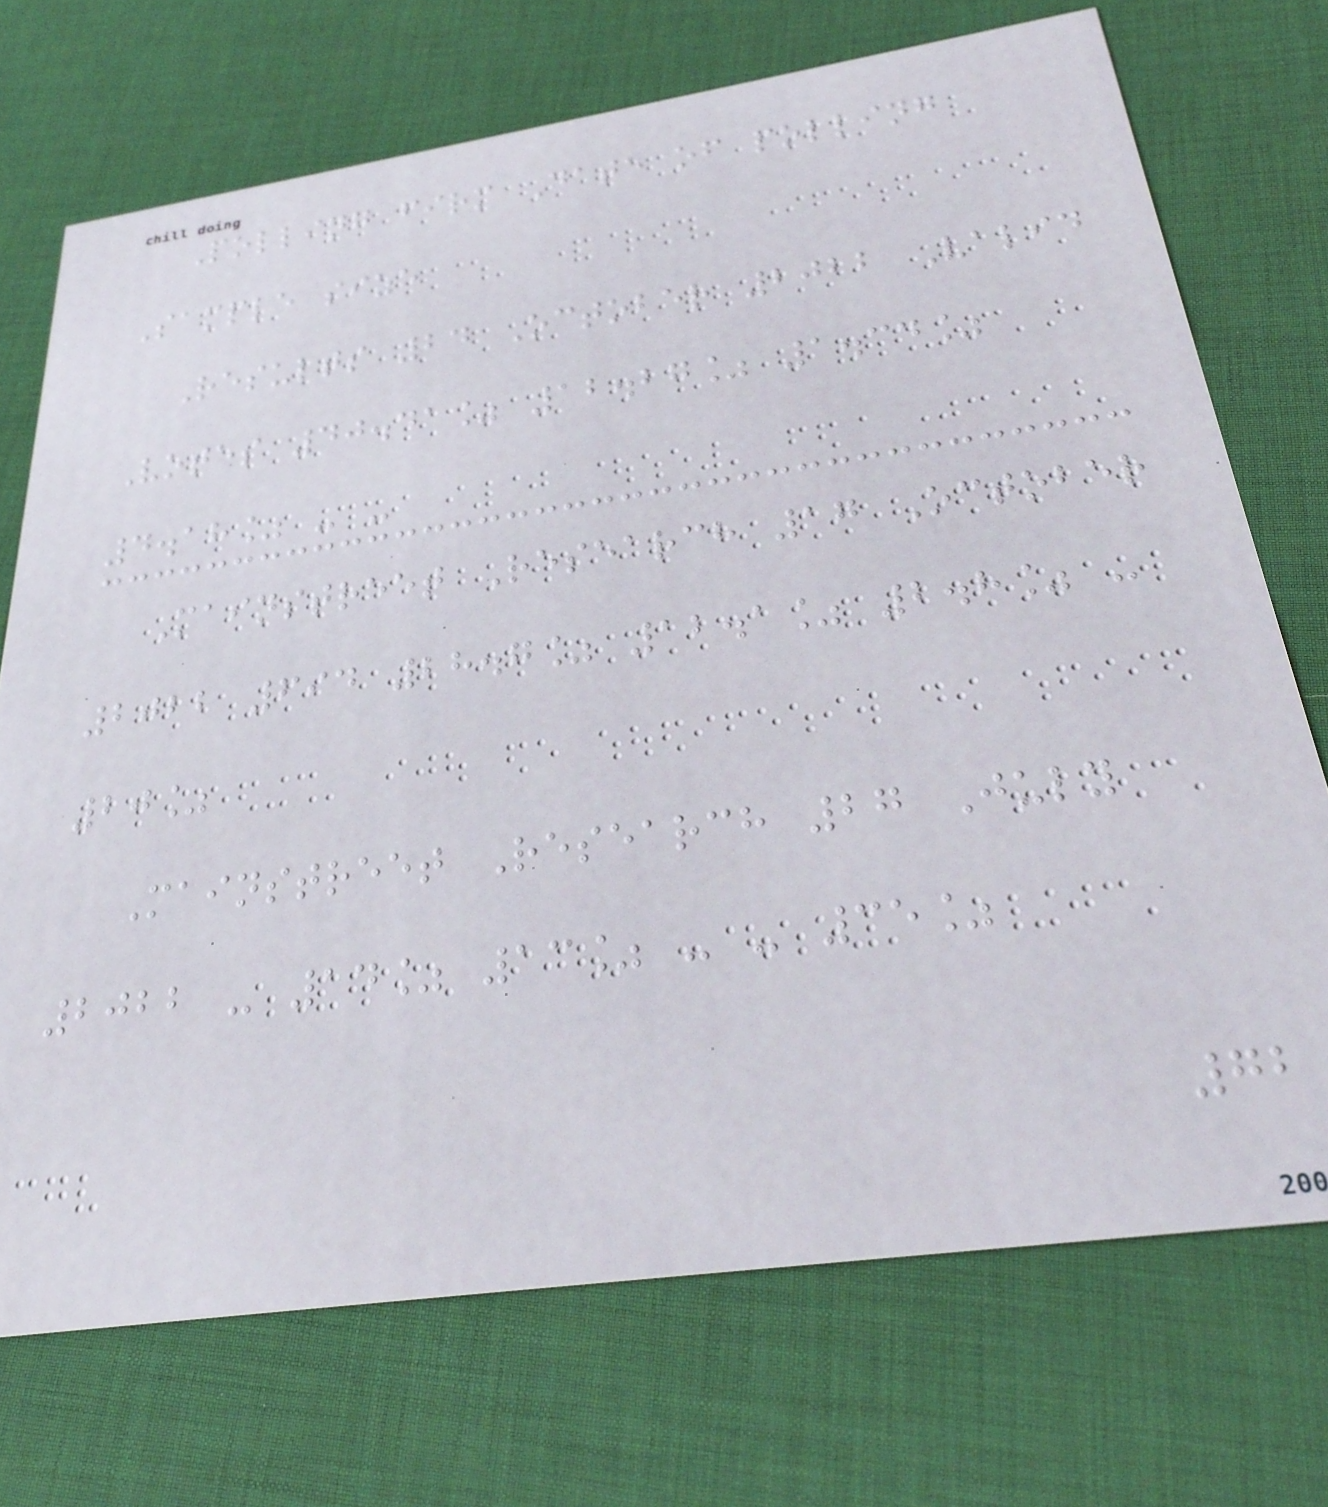Polling firm Date of polling
Sample size
Results 24 October 2022 Valid
Votes 40.41% 12.27% 1.34%
4.18% - -
Mainstreet Research 17 October
2022 694 28.7% 12.1% 2.8% -
20%
Mainstreet Research 27 July
2022 - 14% 13% - - 35%
72
